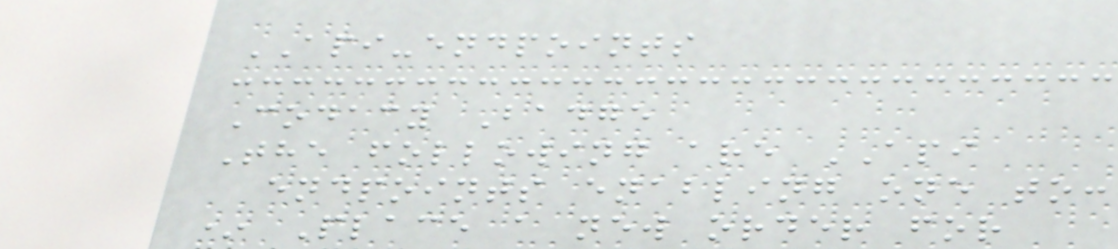API-endpoints
Codacy Badge
The following are API
endpoints enabling one to:
* Place a new order for
